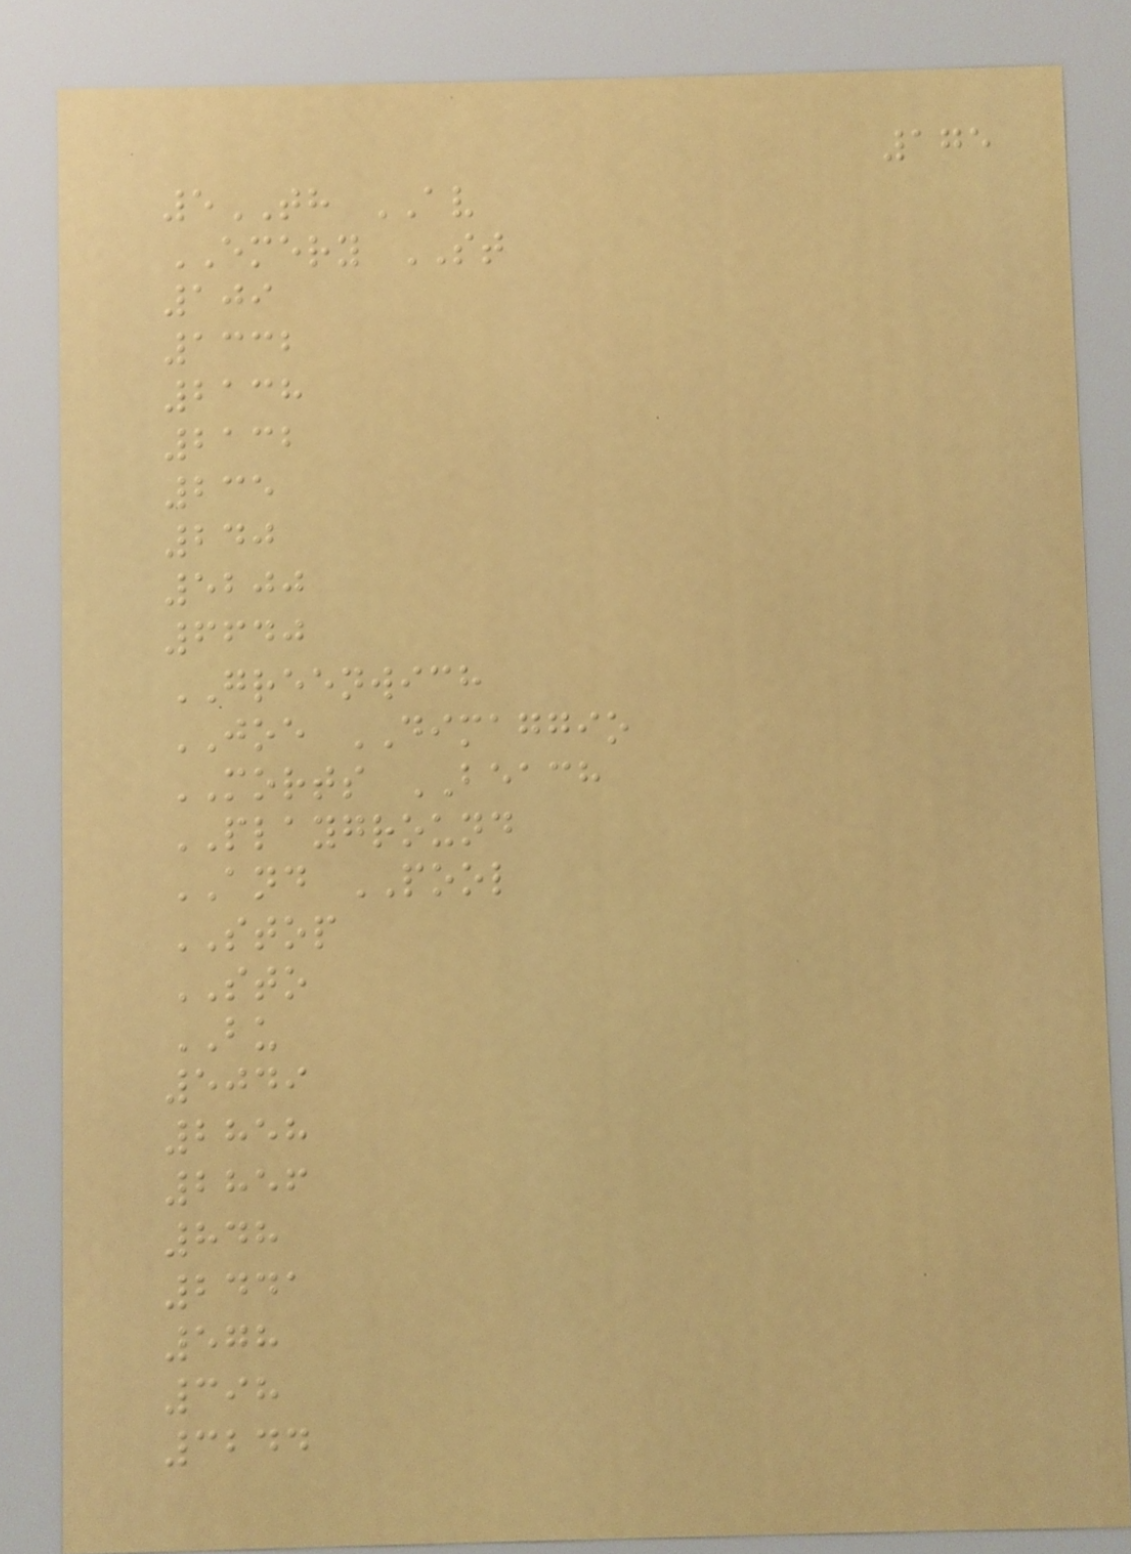175
5TH AV
EMERY ST
109
1332
2138
2132
235
240
5200
6640
GREENWICH
JOE DIMAGGIO
MORTS BEACH
PLAYGROUND
AND POOL
STOP
STO
BU
5049
2858
2856
848
2441
578
398
3244
